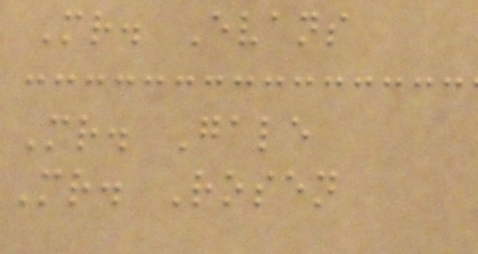Mr. Evans
Mr. Gale
Mr. Rosen
